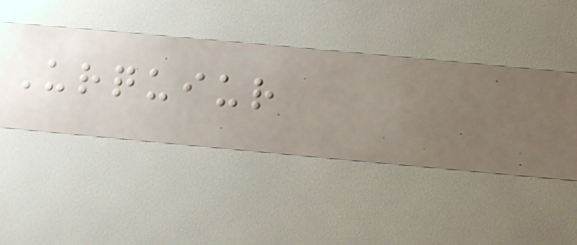Urquiur
